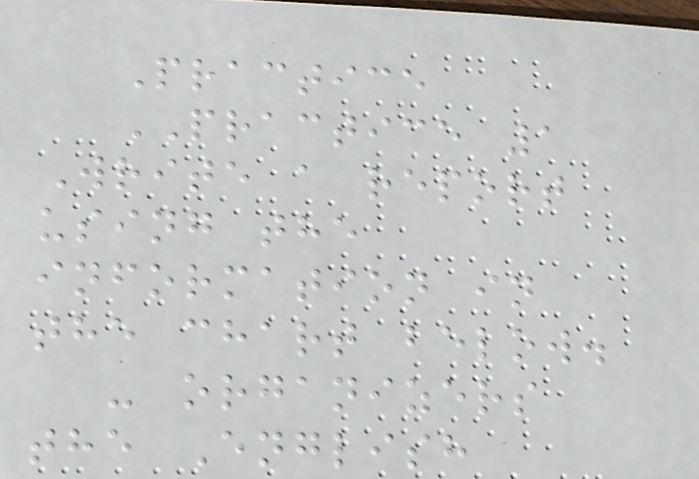Practice
PRACTICE 1
Write a report
using the
information in
the chart below.
- organizers
the English
